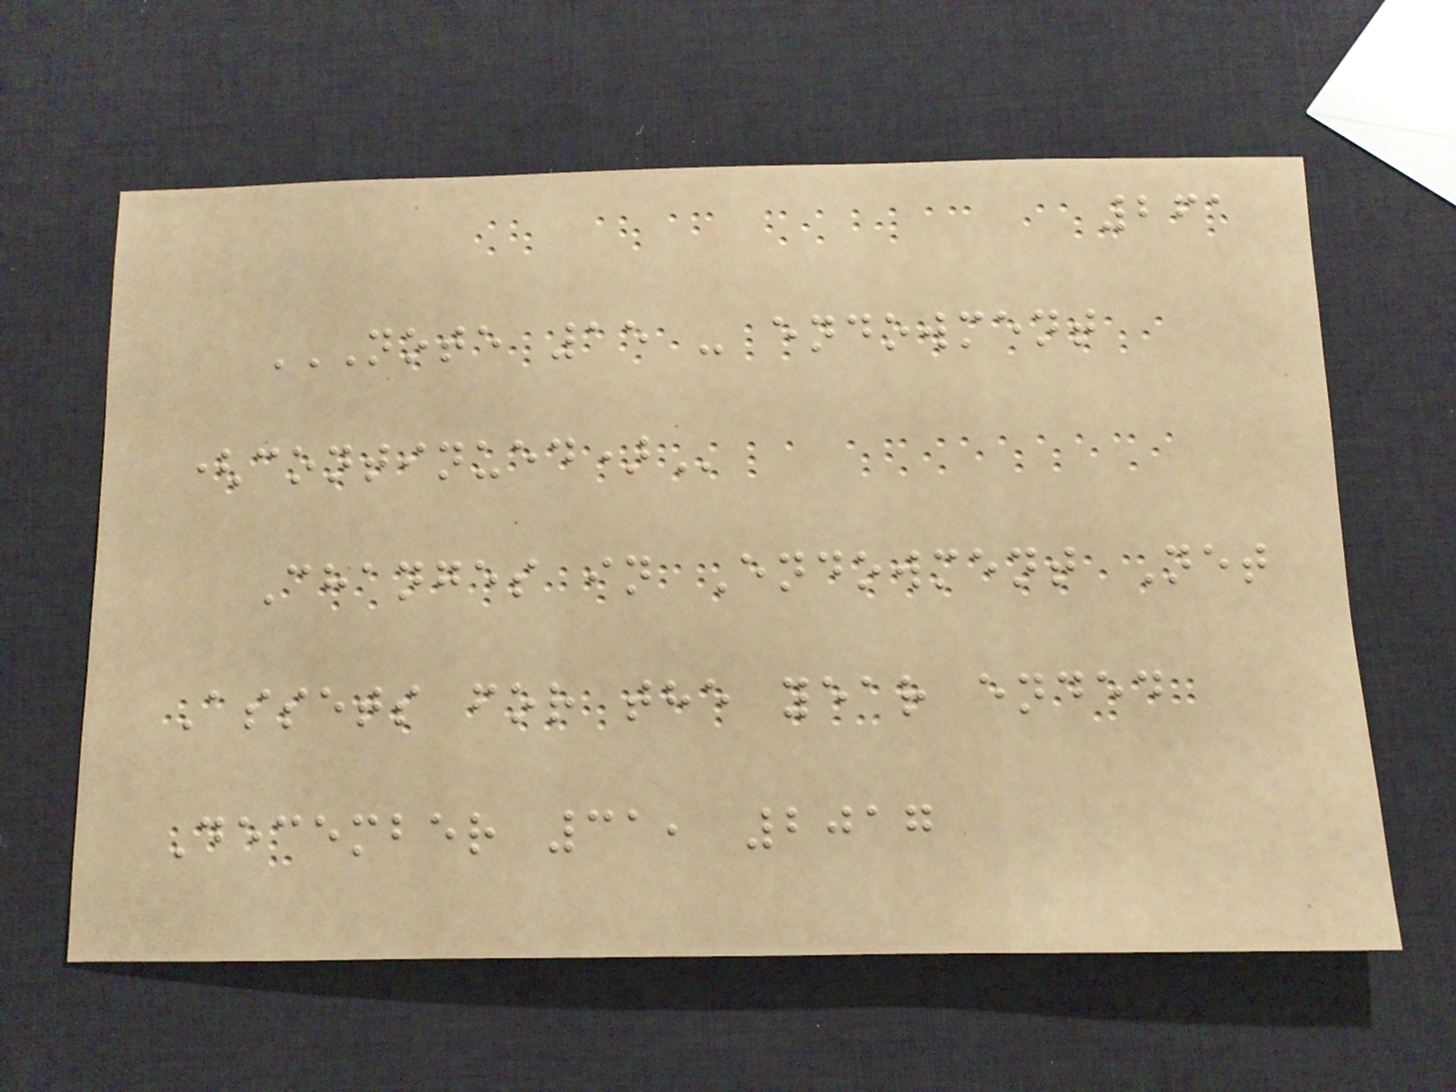261
NOTE 15 - ENDOWMENT
(CONTINUED)
Changes in Endowment Net
Assets for the year ended
December 31, 2017
